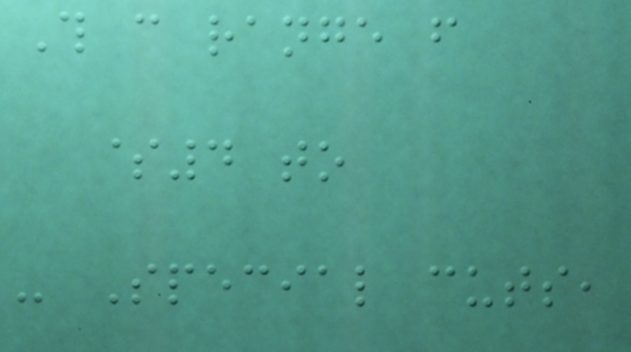This can range from
$4 to
- Special cuts,
